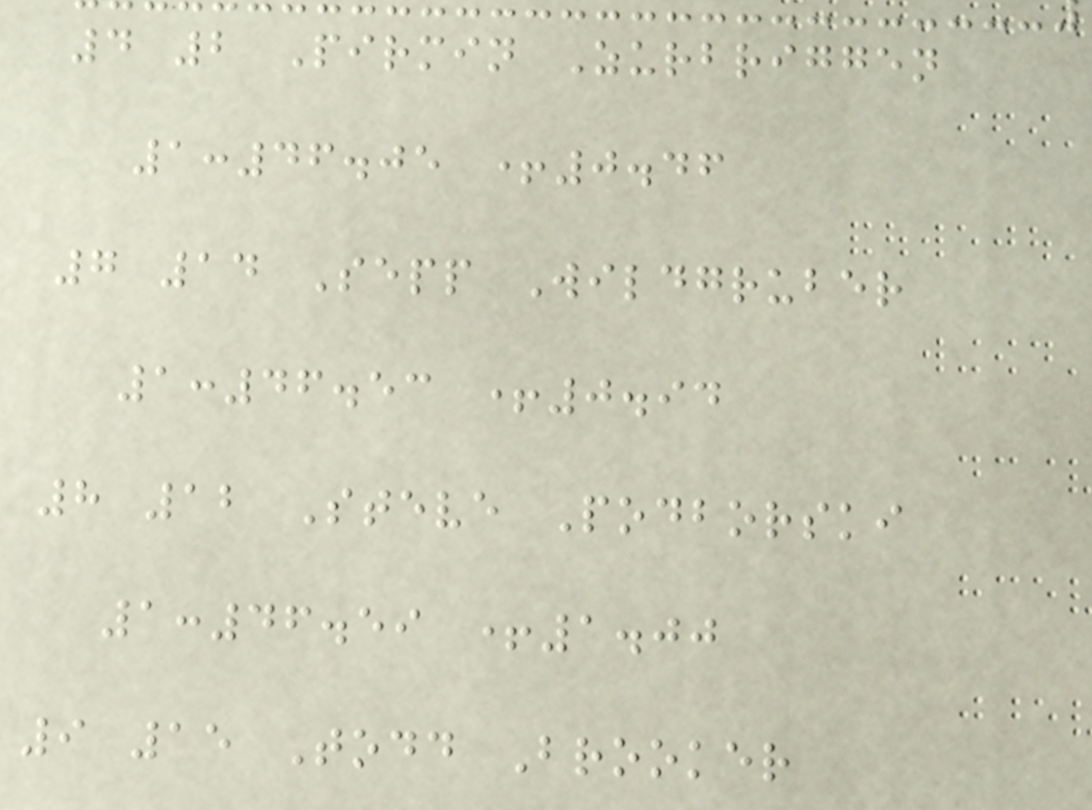4 2 Pirmin Zurbriggen
1:46.05 +0.46
7 14 Sepp Wildgruber
1:46.53 +0.94
8 12 Steve Podborski
1:46.59 +1.00
9 15 Todd Brooker
